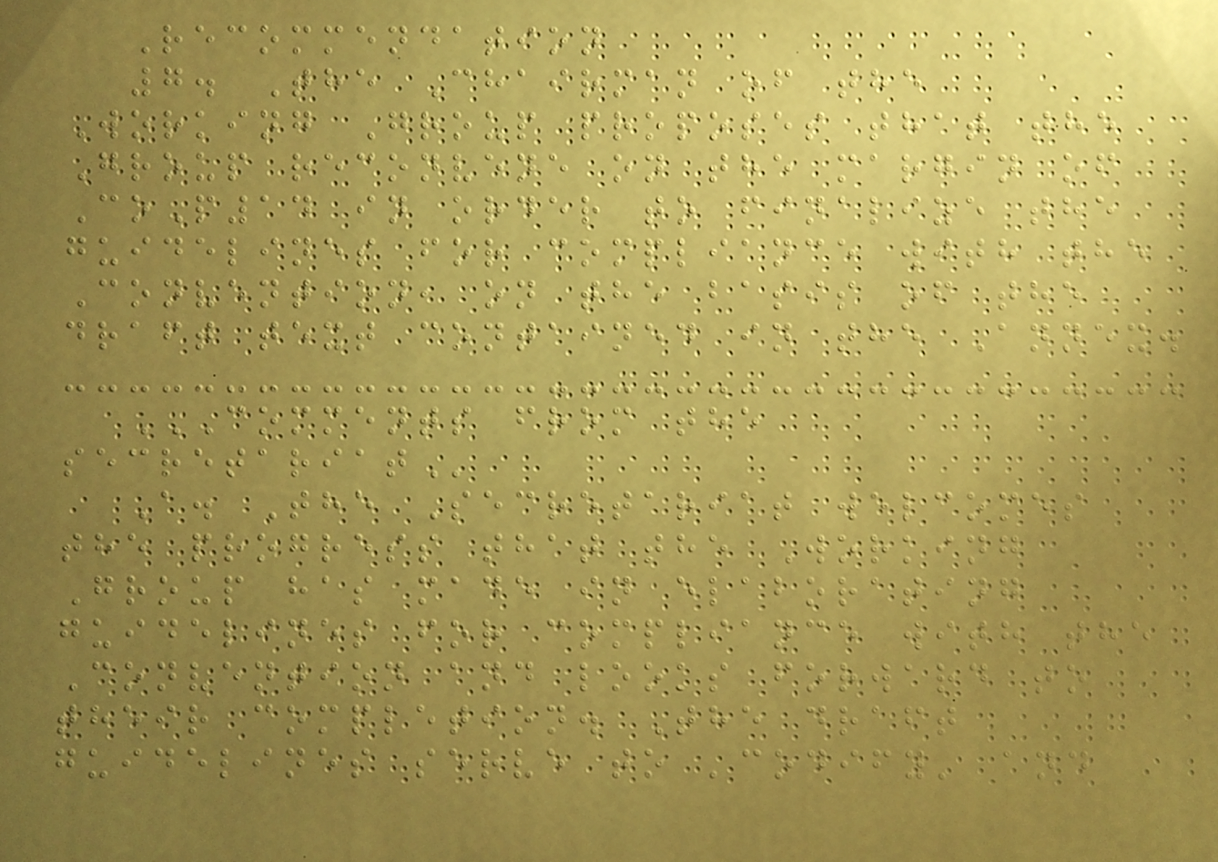Recommendation
7. The Chairman of the
Working Group proposes that the
Group reconvene on the margin of
CoP14 in order to finalize the
guidelines for compliance with the
Convention, on the basis of the
draft text contained in the Annex.
COMMENTS FROM THE
SECRETARIAT
A. The Secretariat welcomes
the progress that the Working
Group has made in elaborating
guidelines for compliance with the
Convention and looks forward to
their completion. The draft
guidelines serve to 'codify' and
